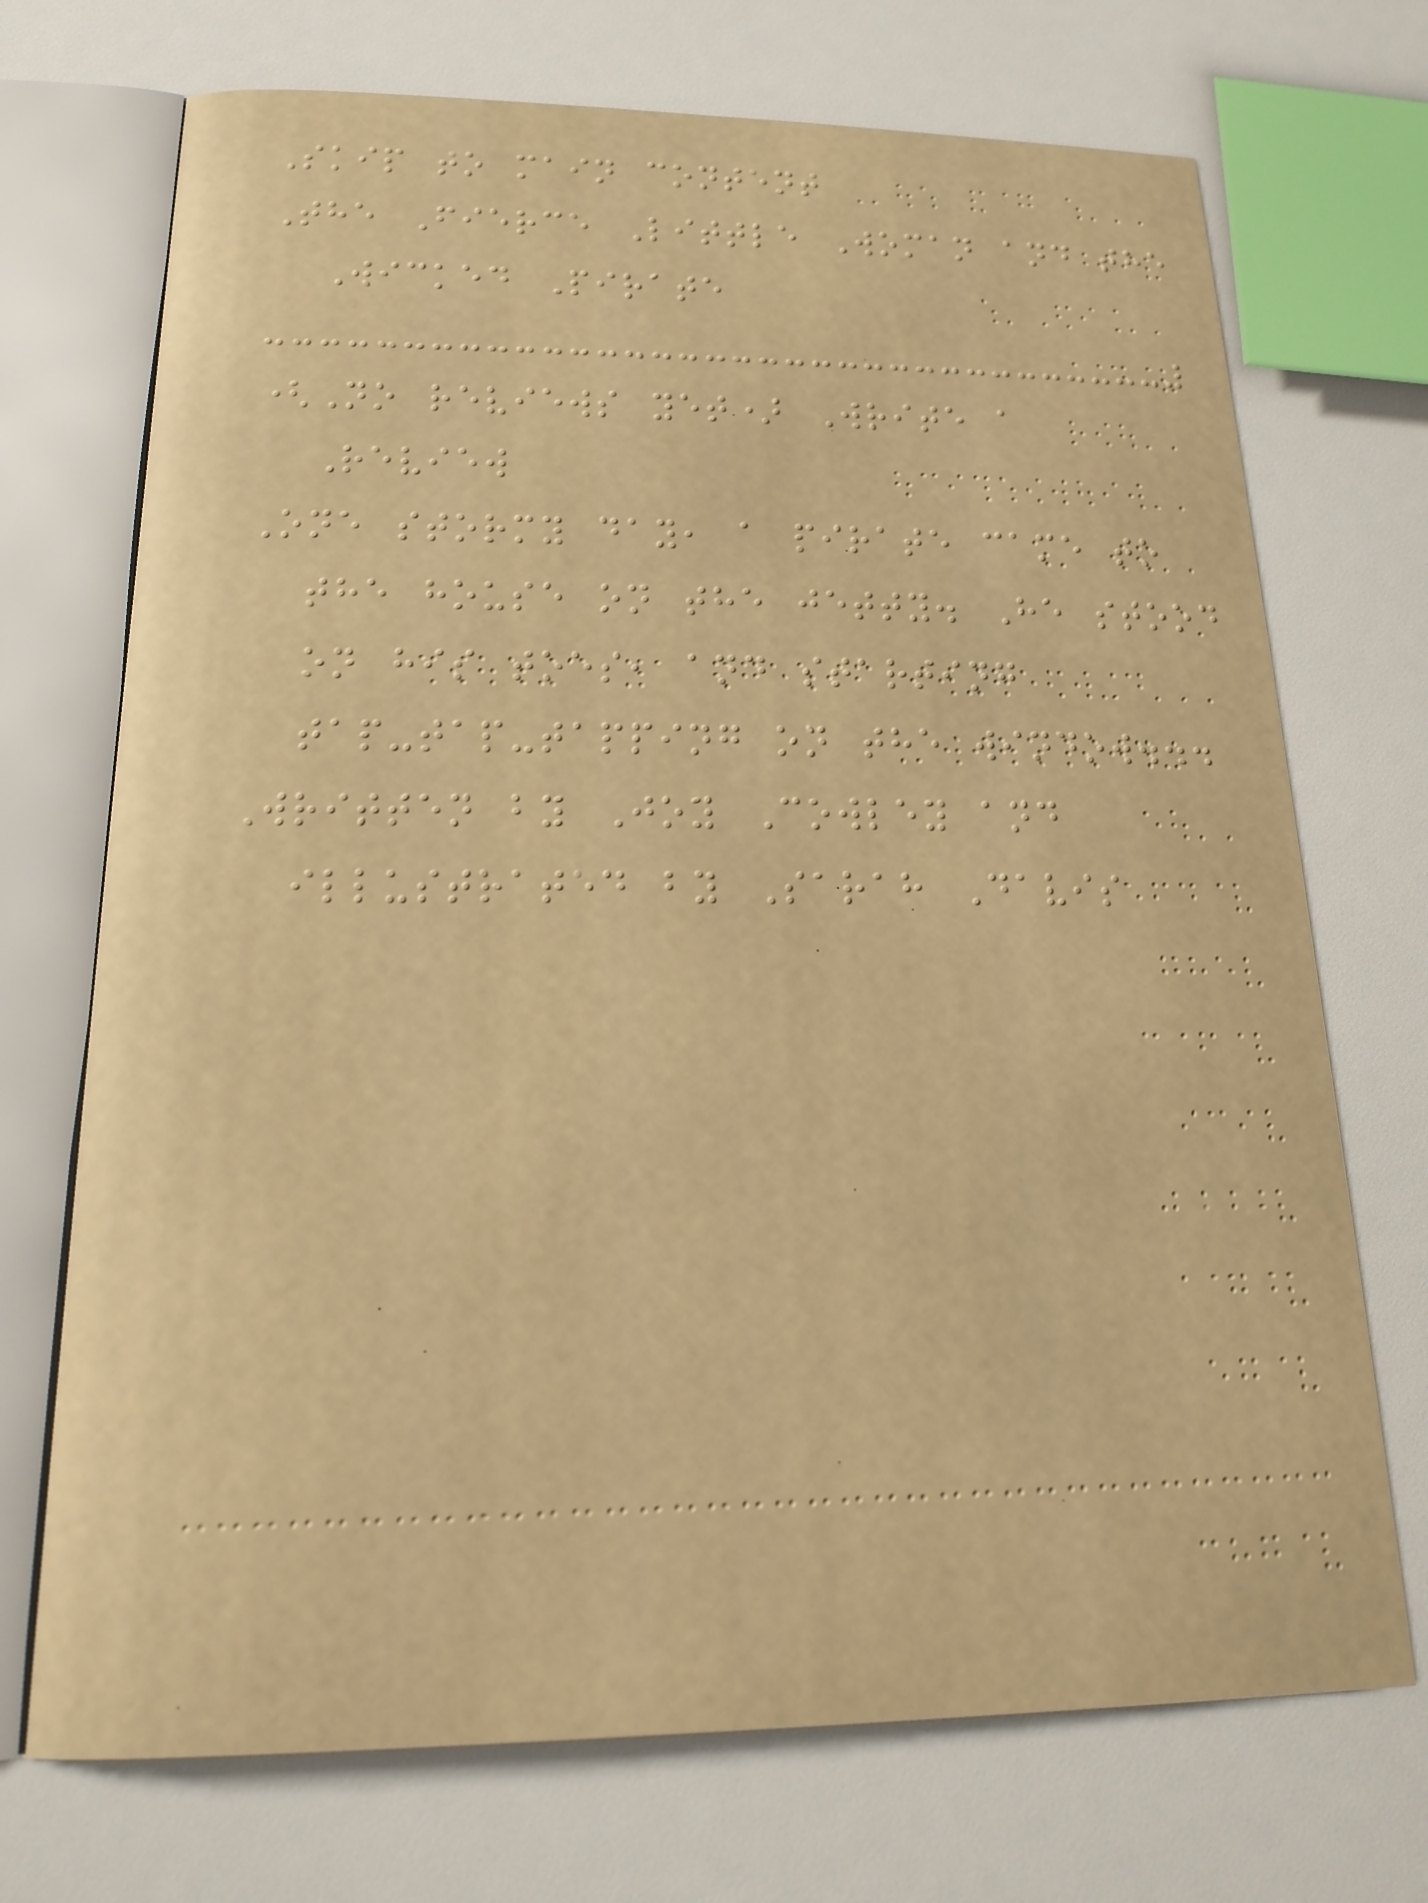Skip to main content
The Fierce Little Woman and the
Wicked Pirate
(No reviews yet) Write a
Review
One stormy day, a pirate came to
the house on the jetty. He stood
on his toes, and starting
tap-tap-tapping on the window...
Written by Joy Cowley and
illustrated by Sarah Davis
